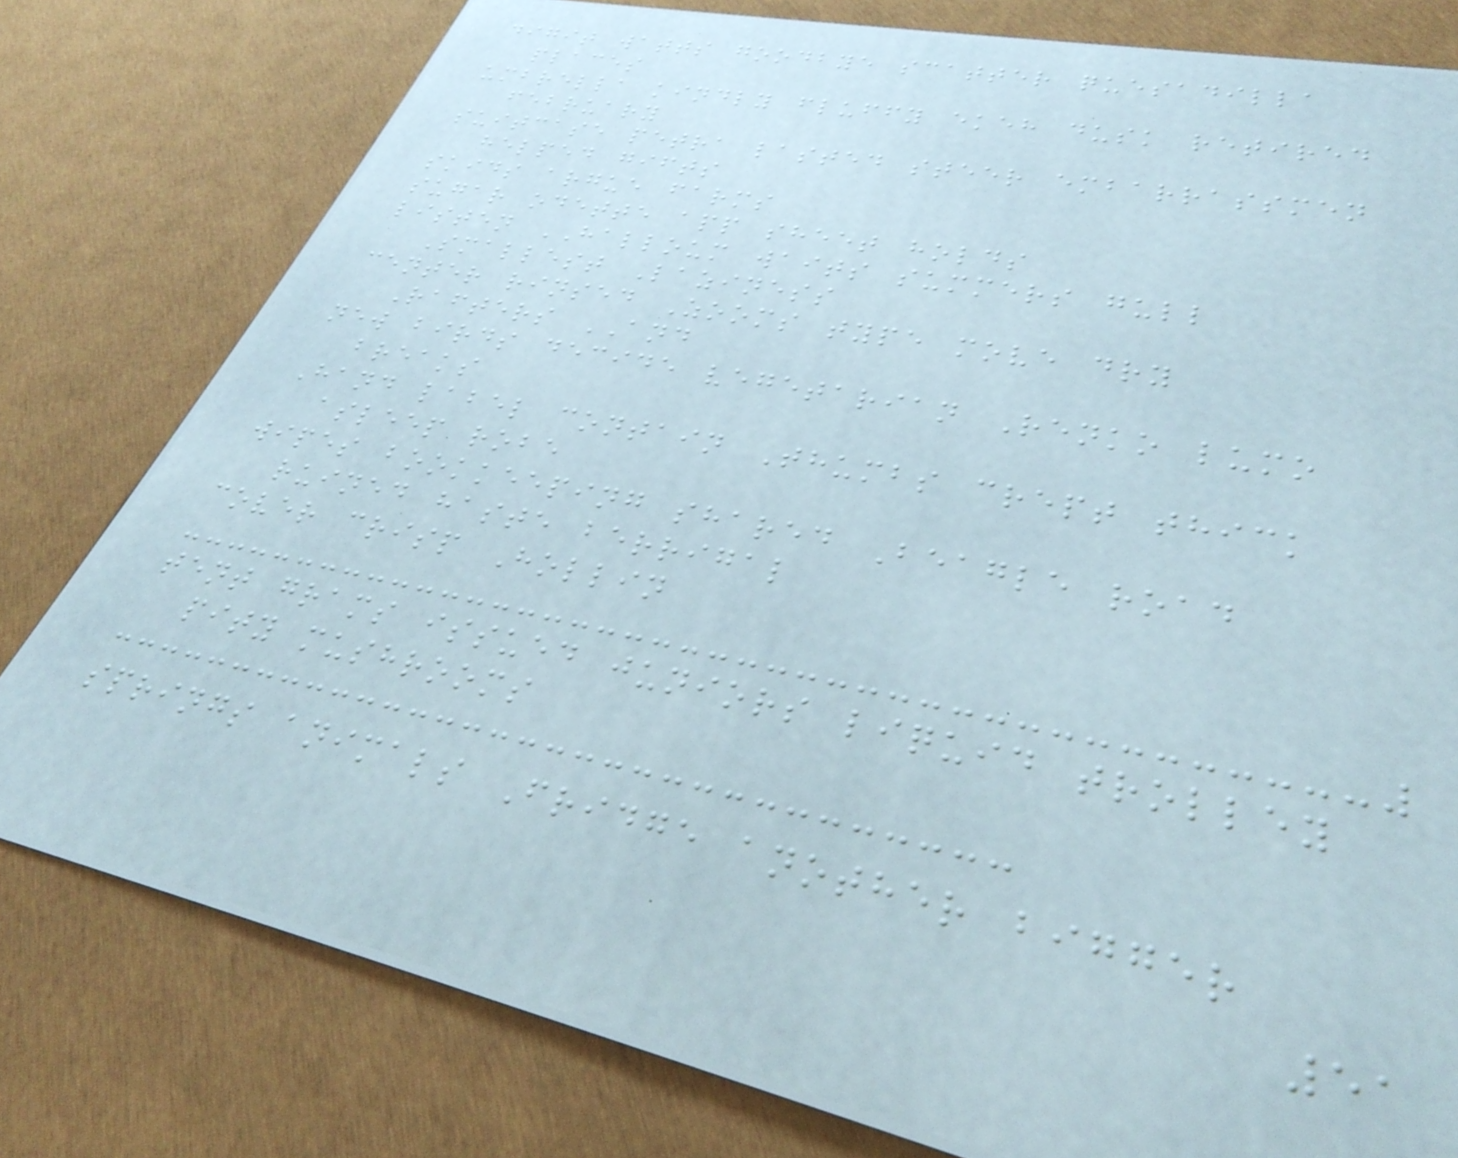digit watts goodbye scatter quesadilla
places
umbrella kindly fluffy ekeh dusk retired
february
suitcase petra lasted steer embarrassmen
helped gifts
skids argue farms
sugar odette app sheet holds
listen HALLOUM waits summers gull
Smallest Laziness
center rinsed Zooms type move dry
Rafters AND
new birds decide vegetarian Renko lumo
breaks
Hand label contain Thumbs crept thick
asleep robe
wipes bookkeeping shared Beagle road
ruined haste berrigal
cover crisp Hollin
tent grams issued juniors liquid trolley
pity mushrooms
springs animals Fridge another bigger
51
